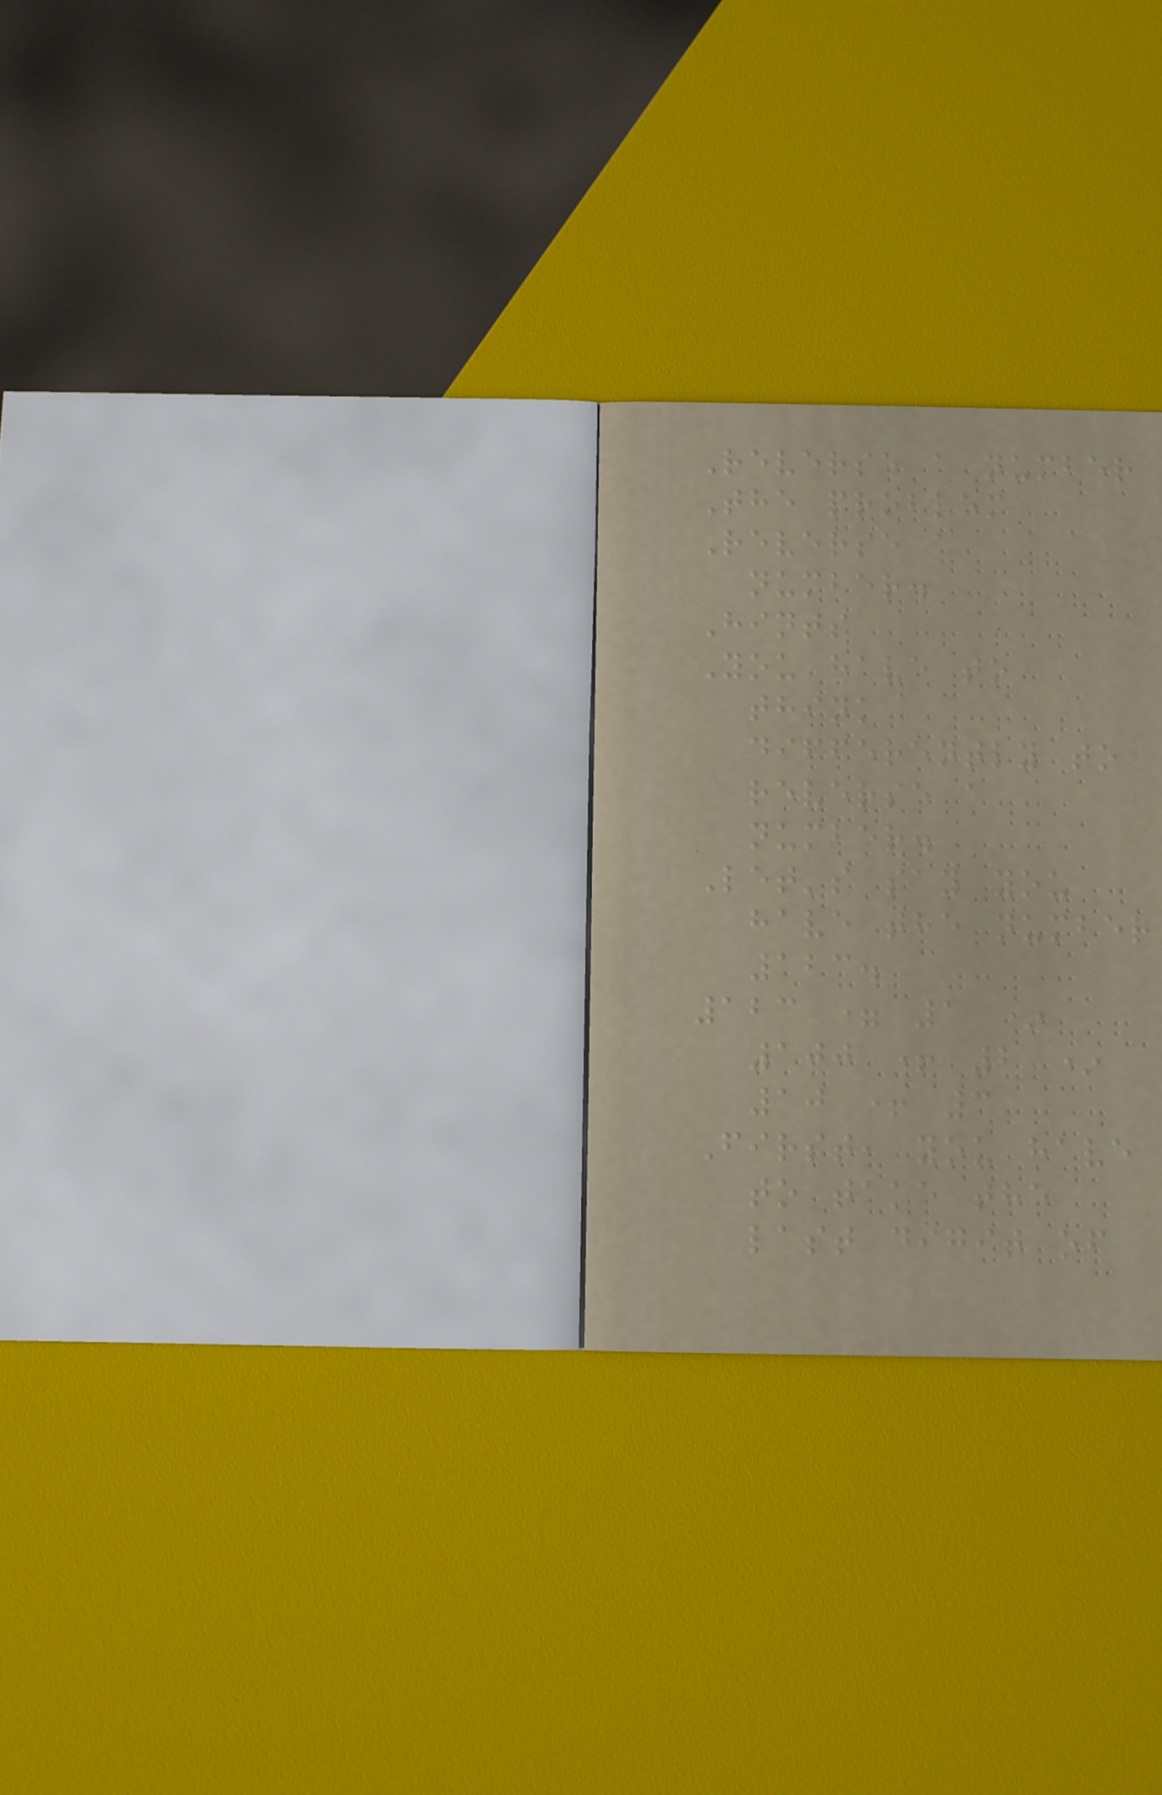Reverse a number
The problem
Reverse a
number.
Hints
You have to
think
differently to
reverse a
number.
Let's say you
have the number
123.
123 = 1 *
100 + 2 *
10 + 3
First, you have
to take the
last digit of
